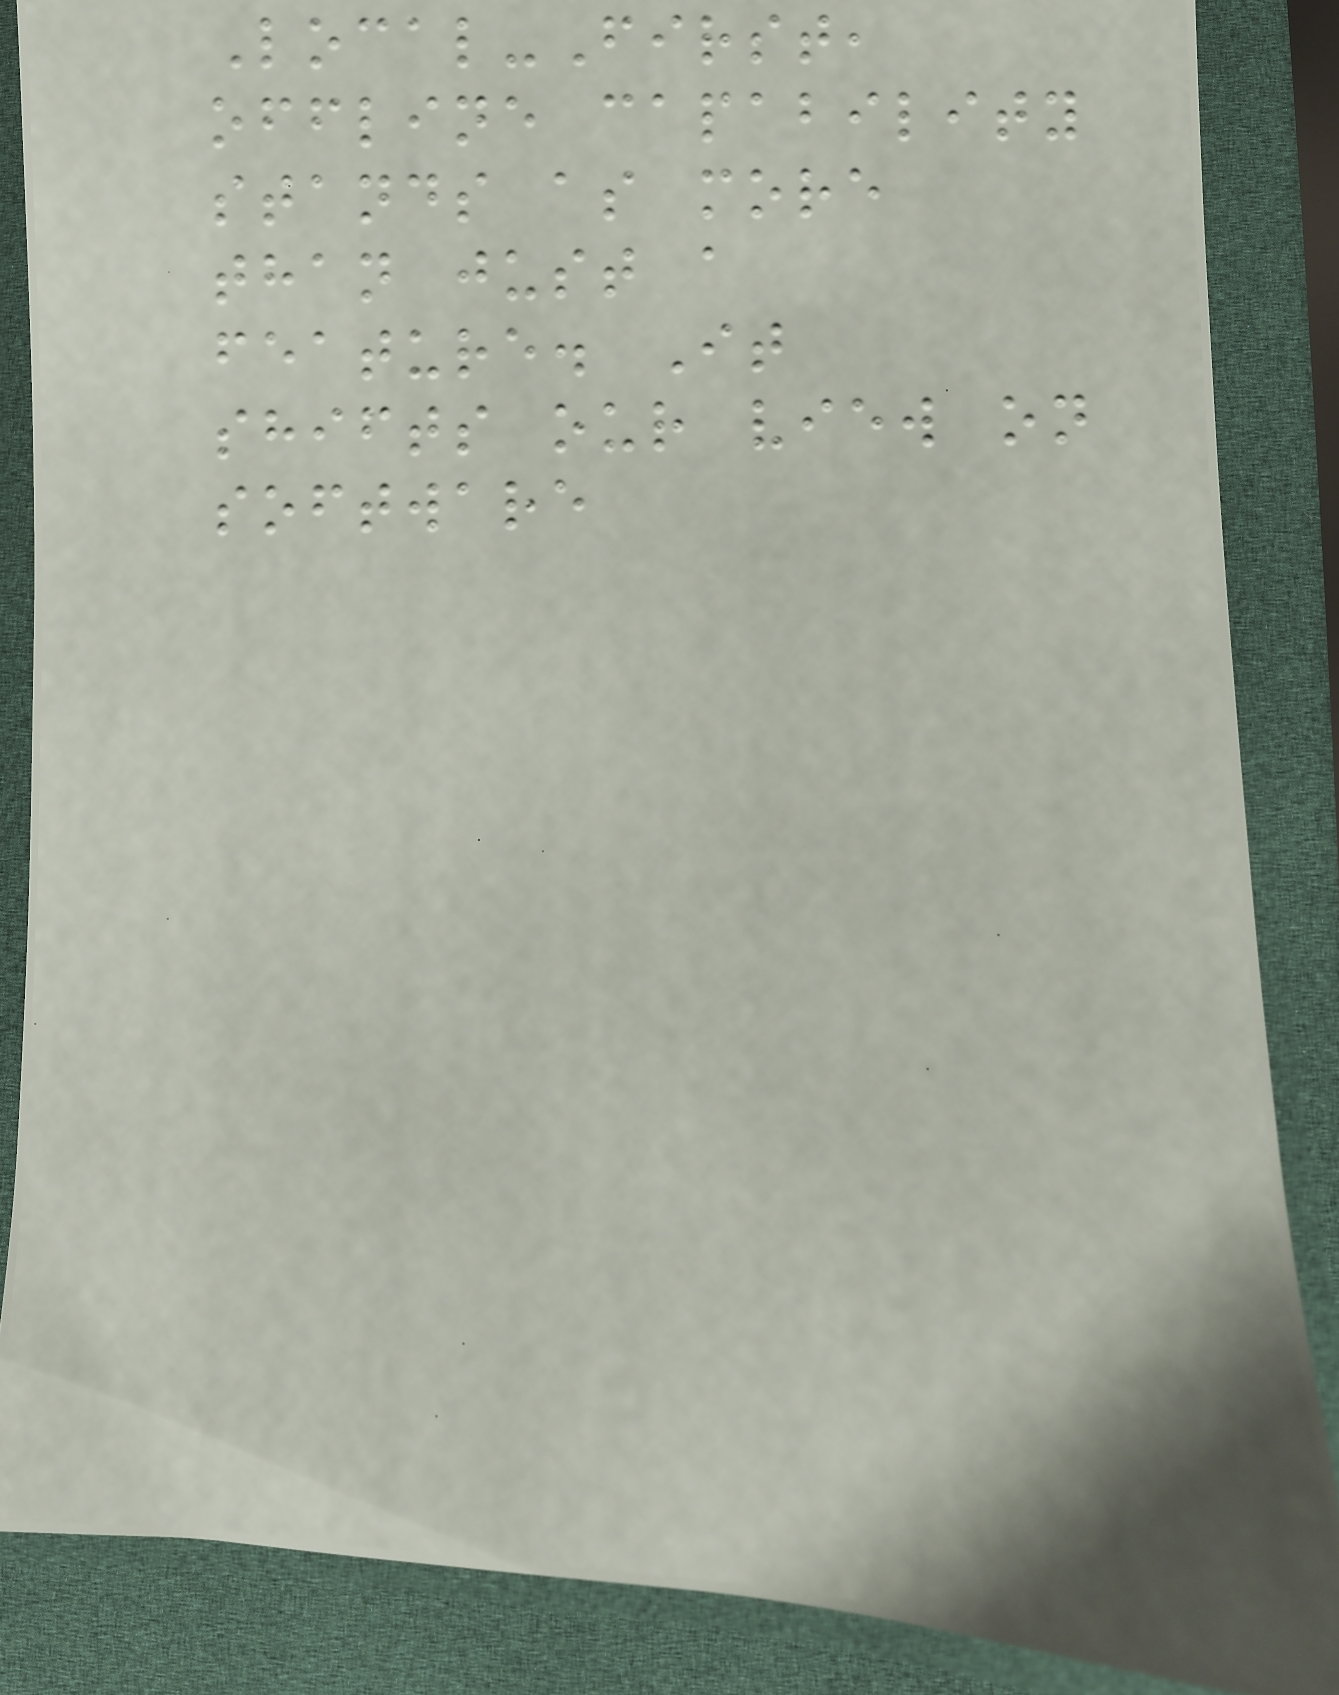Local-First,
offline capability
stands as more
than just a
feature. It
shifts our view on
software
